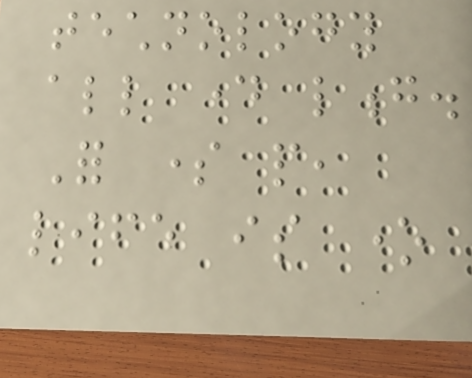technology
all day long.
For some people,
life is one
